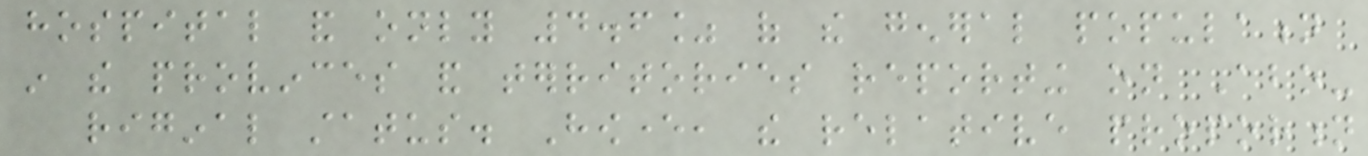hospital and only 4.6% of the general population
in the provinces and territories reporting on Abo-
riginal status. However, the relative proportion
